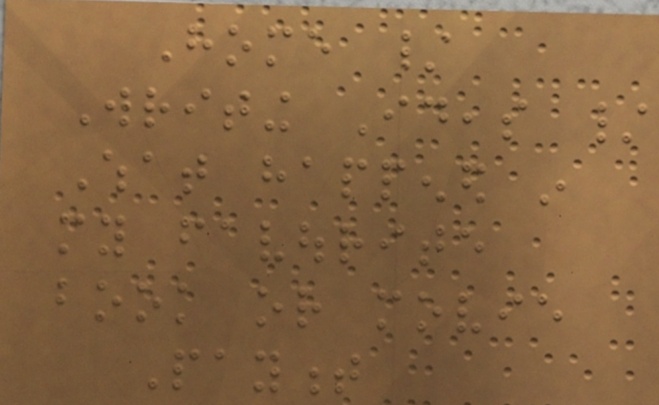Home /
Writing Ideas /
What happened in
my favourite
book or movie
Payment
